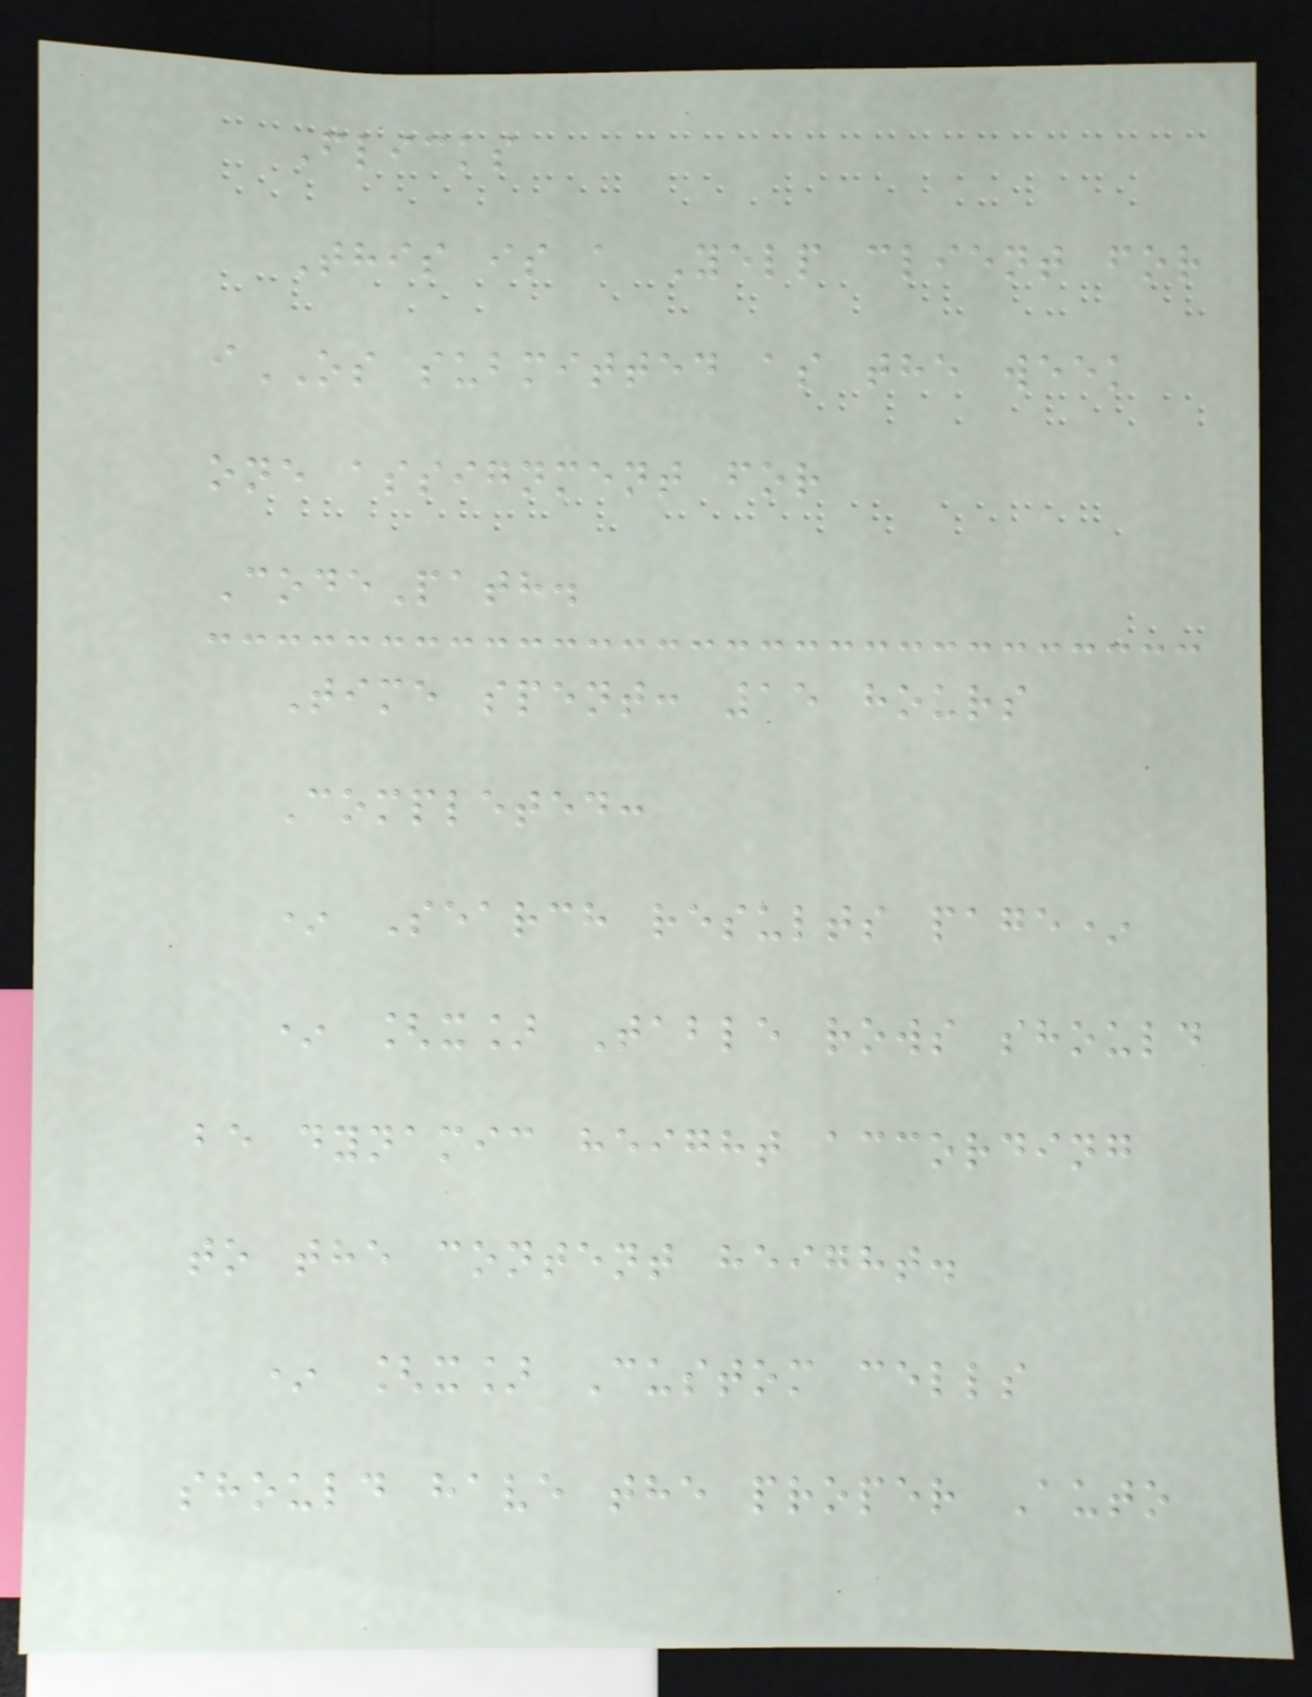Flicks
This is a Yelp client for
iOS submitted as the week
one assignment for
CodePath.
Time spent: 15 hours
Completed:
* Search results page*
* [x] Table rows should
be dynamic height according
to the content height.
* [x] Custom cells
should have the proper Auto
